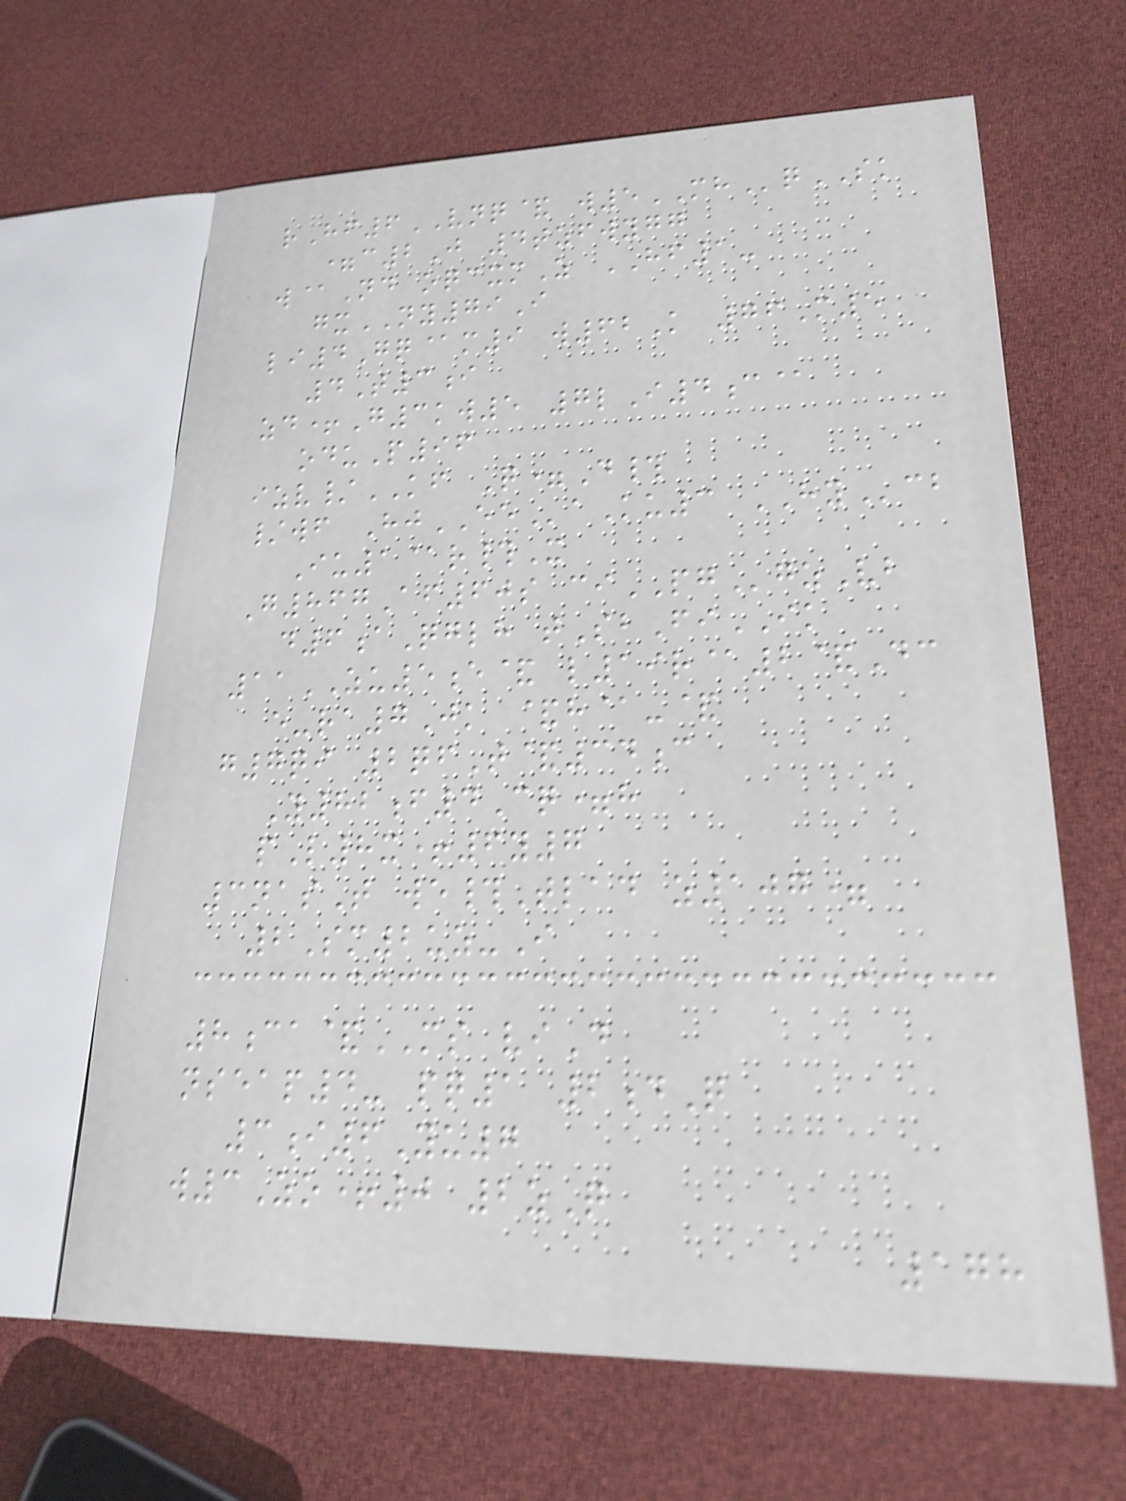rHf6VNQ& w5MHqSK
=c2J 4tzfwygg
w@Nd oqcxmZ HF1-
gxNY79I
li4Gq@m9 w62K 76M5
4T3i
zd+G3kw5 7lI4c@
oduP96
izv/KF Q=D#
/wf HjEEaKu3 HYcb
Iu1@r#X
G867Af60s ciPGgzVb
d6aQglh tSbFiIK
11ZU5e& l19r@2&Dc
e-ra7Jk &h@-&
g7qi 2qfT&34c
Y82f4Cq=h
pL8x+6y7
3nasT we#Tlad z107=
2Sm2uz-I
8ca&MS viD
nseap4- pq1 2dQ
3i6Yu7
w3Zo+0 2zQ
178
